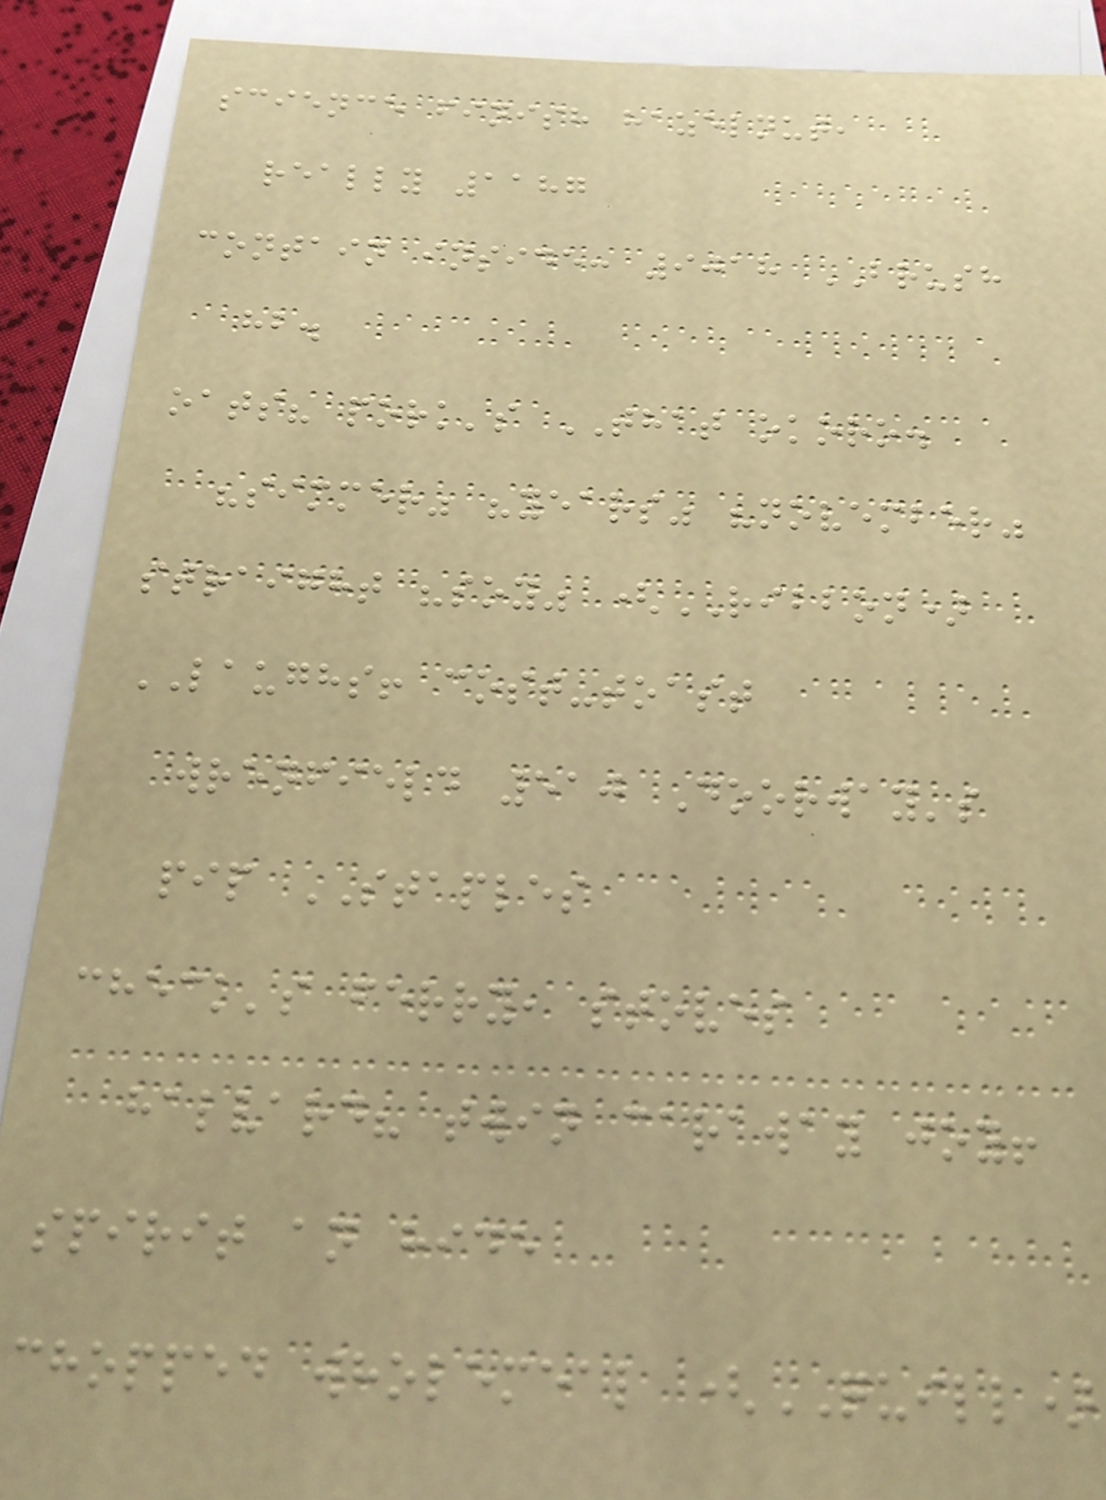science finish hazelnut,
really 1187
contain inside: 9018 BRUSH
hb.
oats? pork's THAT okoro.
"simmer" "years" "november"
straight "soy" (RIBBON)
LAUGHS! cost-toast
wrenfield 510 Doorway's
pip STAPLES
check's ferry, stoves
halvard? twin caraway joy!
spirit an hide
chopped wholemeal (QUILL)
